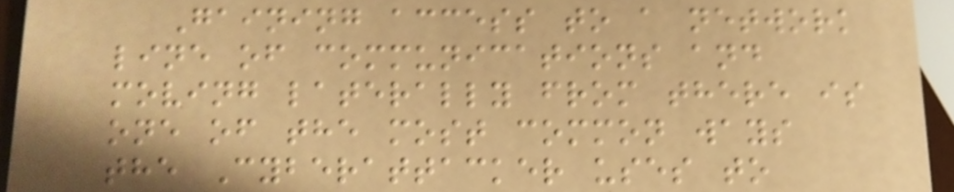Gaining access to a network
line of communications and
moving laterally from there is
one of the most common ways
the Cyberattacker uses to
